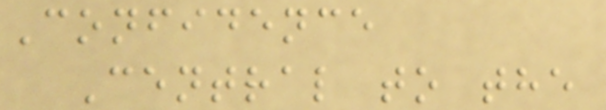Confidence
Central to the
